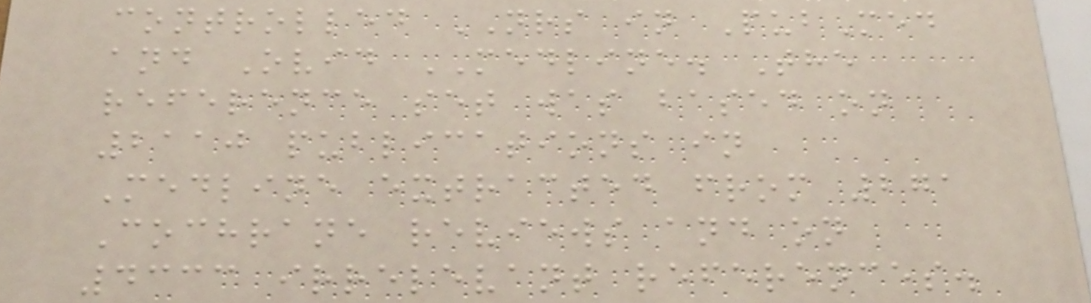controlled NRS in PubMed
and Ovid MEDLINE. The
reference set was based on
2110 publications in
Medline extracted from 271
Cochrane reviews and on
4333 irrelevant references.
